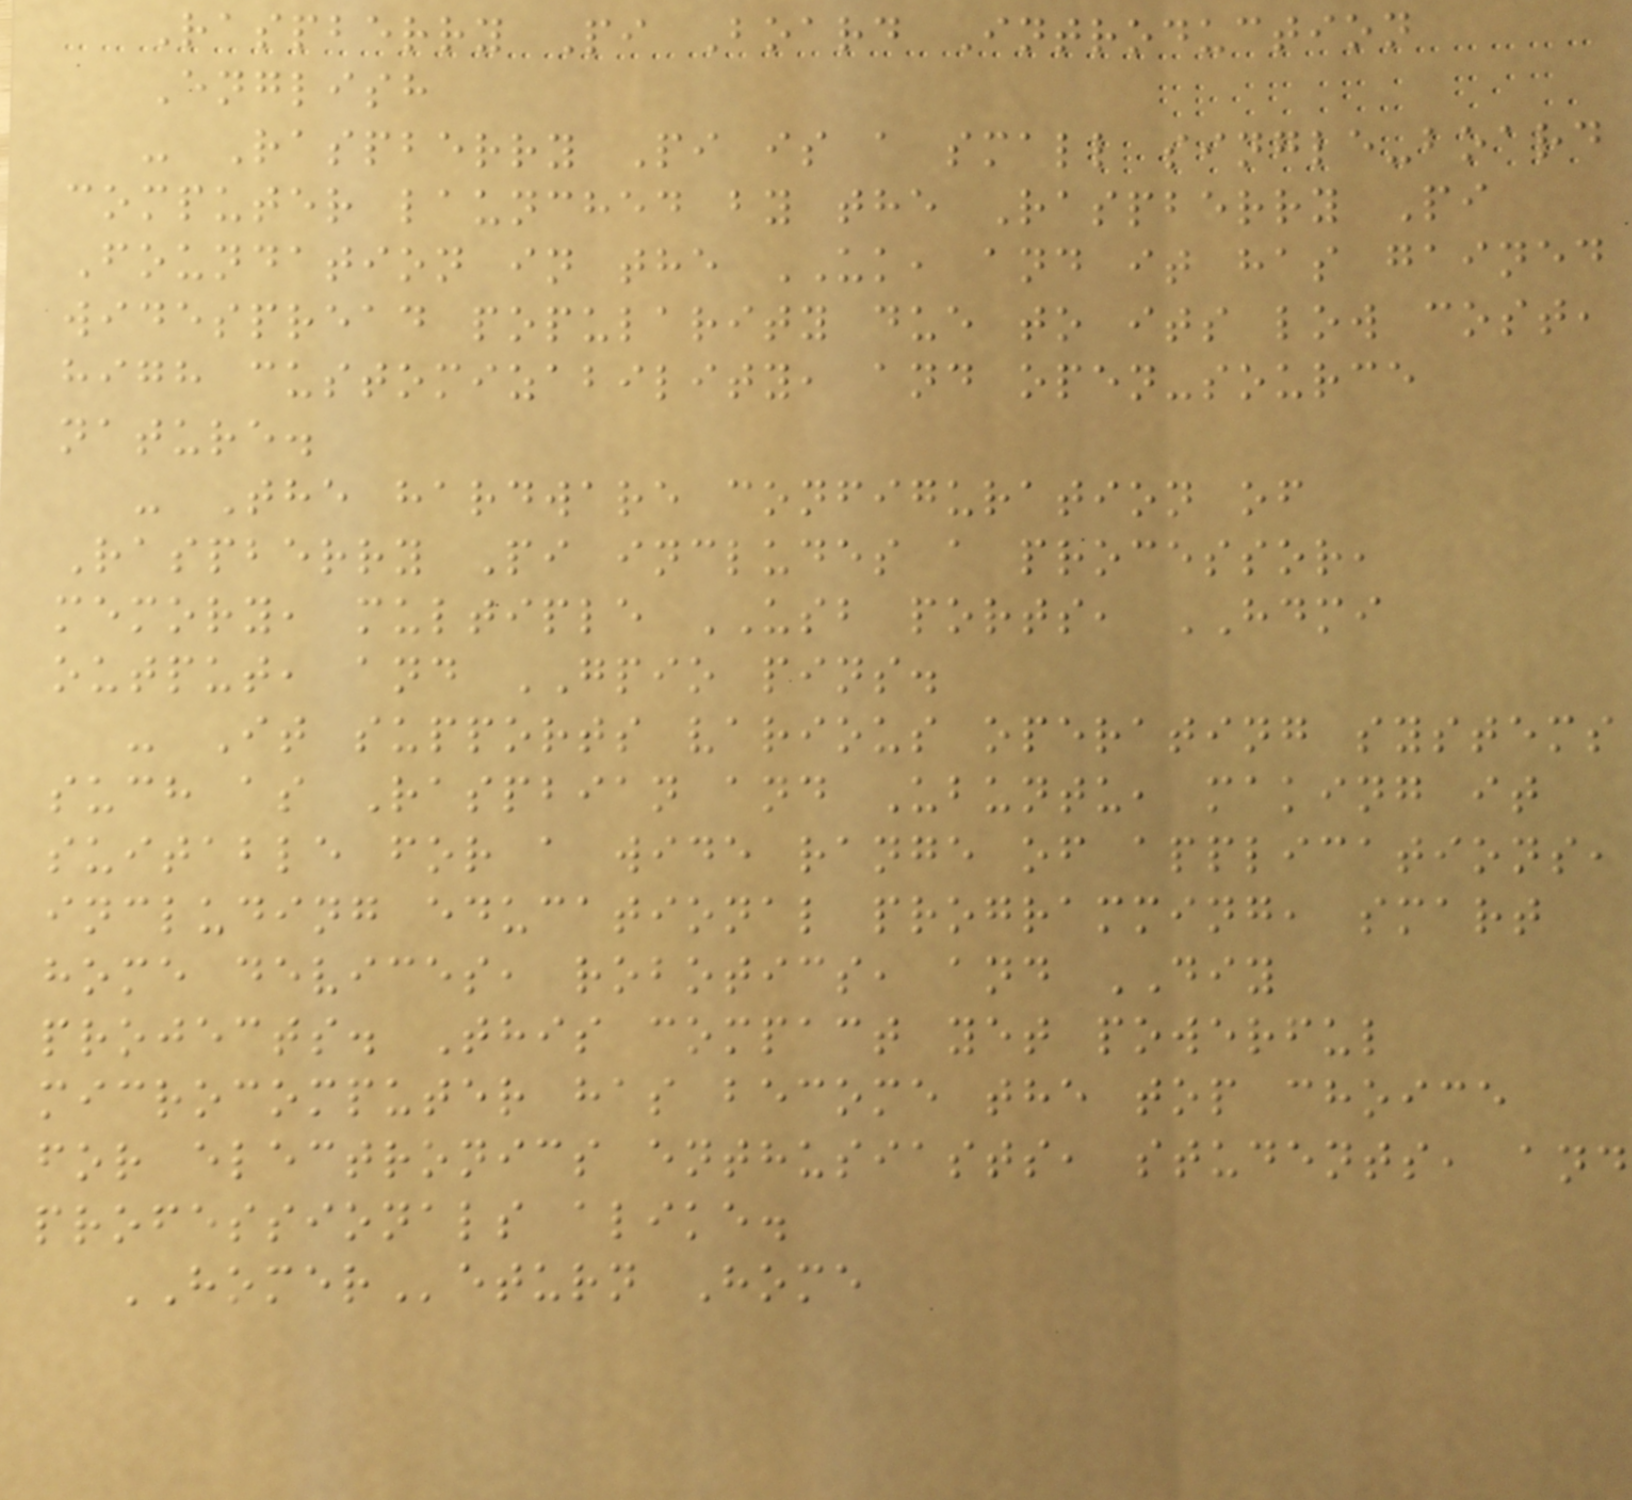Raspberry Pi Board Introduction
English
- Raspberry Pi is a small single-board
computer launched by the Raspberry Pi
Foundation in the UK, and it has gained
widespread popularity due to its low cost,
high customizability, and open-source
nature.
- The hardware configuration of
Raspberry Pi includes a processor,
memory, multiple USB ports, HDMI
output, and GPIO pins.
- It supports various operating systems
such as Raspbian and Ubuntu, making it
suitable for a wide range of applications,
including educational programming, smart
home devices, robotics, and DIY
projects. This compact yet powerful
microcomputer has become the top choice
for electronics enthusiasts, students, and
professionals alike.
HOMEReturn Home
